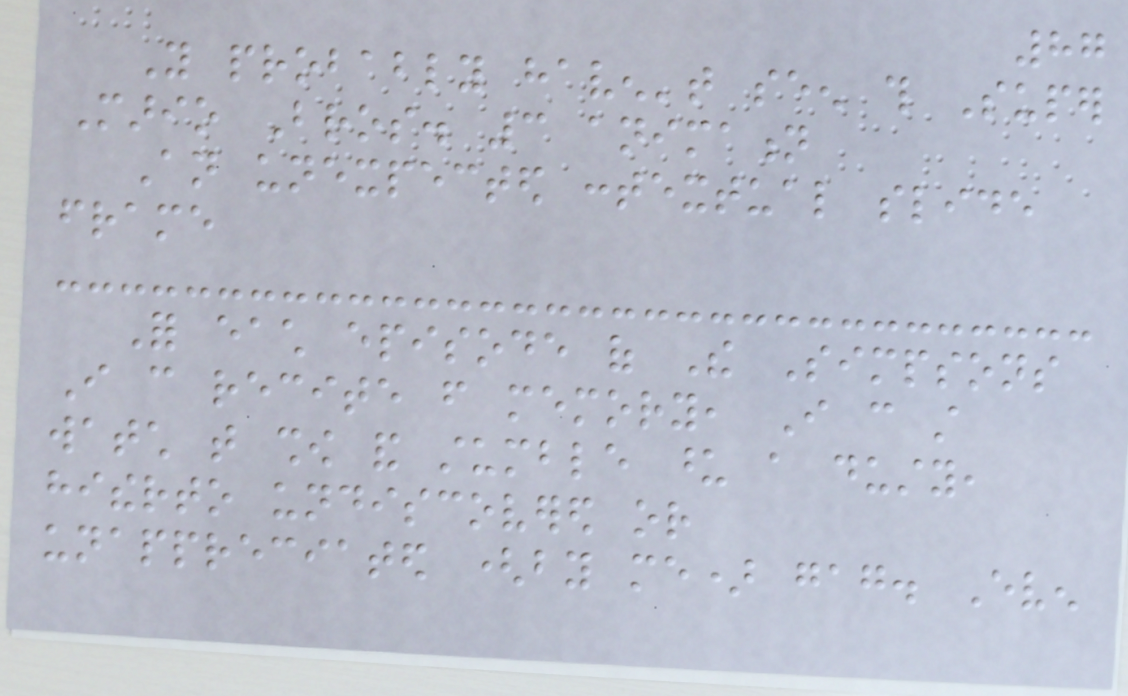87
You probably haven't seen this Super
Mario Bros. 3 animation
An unexpected contextual slide
frame
For each episode of The Simpsons
I can recite from memory, I can still
watch that show and stumble upon a dusty,
hitherto undiscovered or
unappreciated (by me) gag. Even
